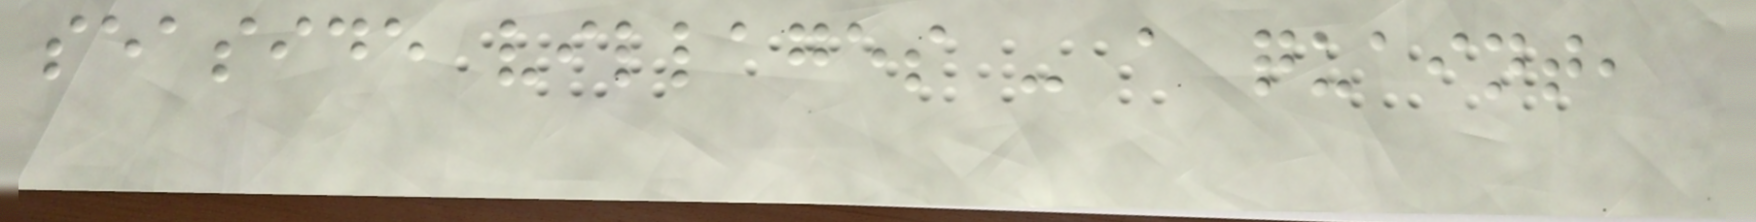seaside villages - a quaint,
